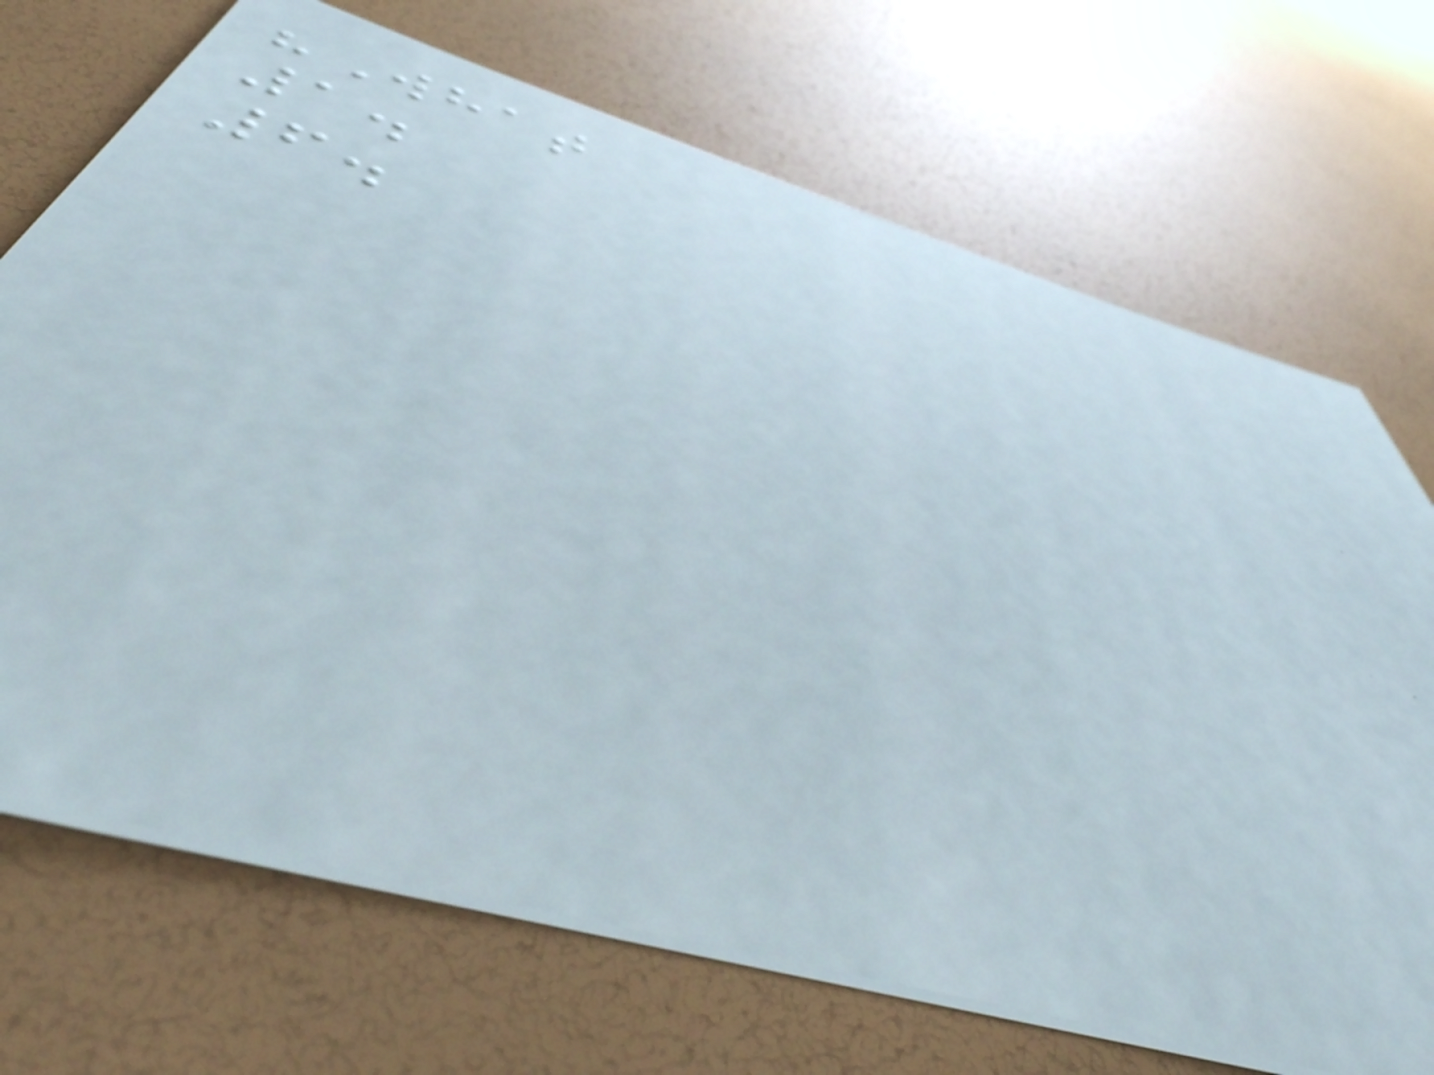"What
1.
6.
